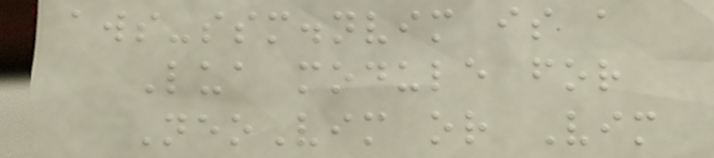aws-ssm.nvim is a
Lua module for
NeoVim or Vim
